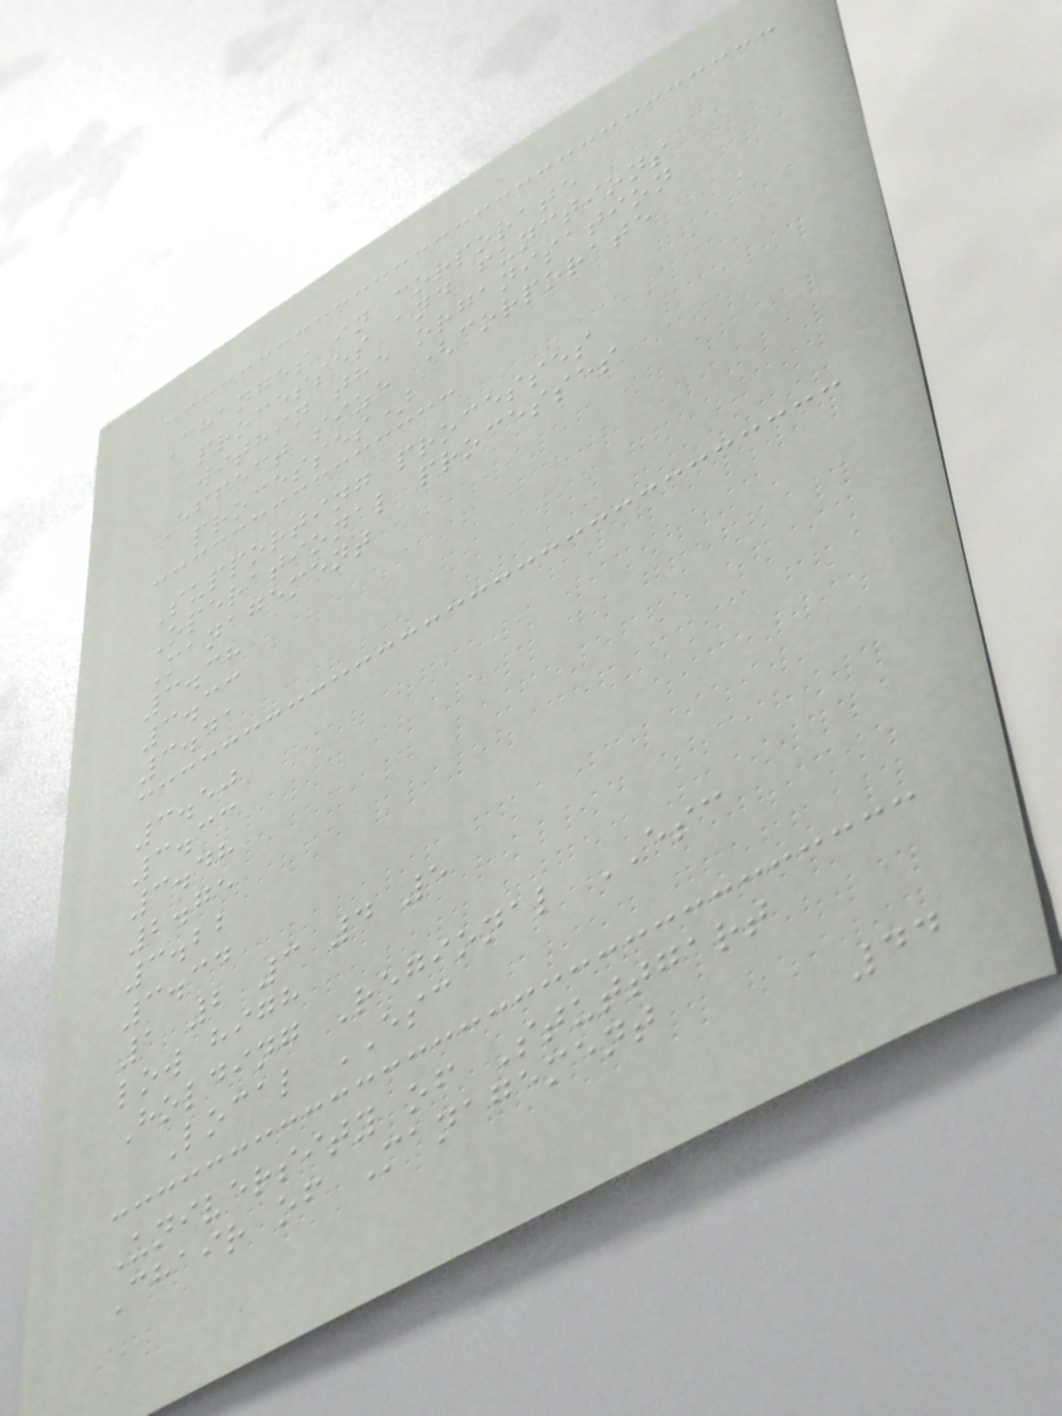Changes in corporate
processes and functions
within the organisation
Effect size (corporate
processes)
Supporting processes
Operational processes
Management
3.38
3.33
3.41
3.50
3.33
3.48
2.75
3.22
3.34
1 2 3 4 5
low high
Holding Regional ESC
Local ESC
University of Stuttgart
Chair of Management
44
